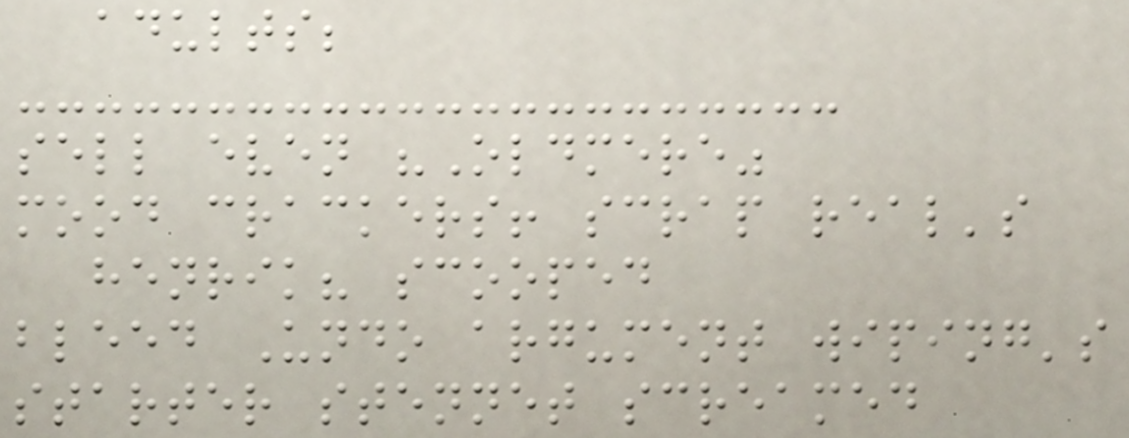adults;
sell even "Oldmere"
mood crackers! scrap real's
henrik? scooped
bleed Undo argument wiping's
starter stennet screamed
